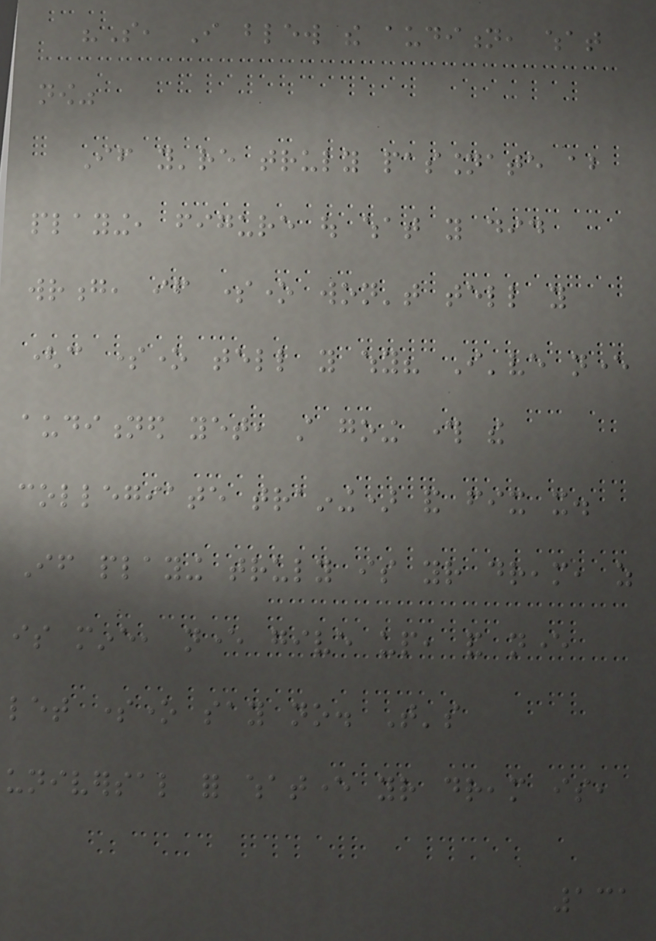"So, I blew the audition, what
now"
If you're truly passionate about
playing, figure out what you did
wrong, if someone won't tell you
(can someone tell you why? I've never
auditioned yet, still going through the
collegiate training) and fix it.
If playing truly is your dream, as
is mine, never give up, and never
let someone say no. That's
universal for whatever your dream is,
131
